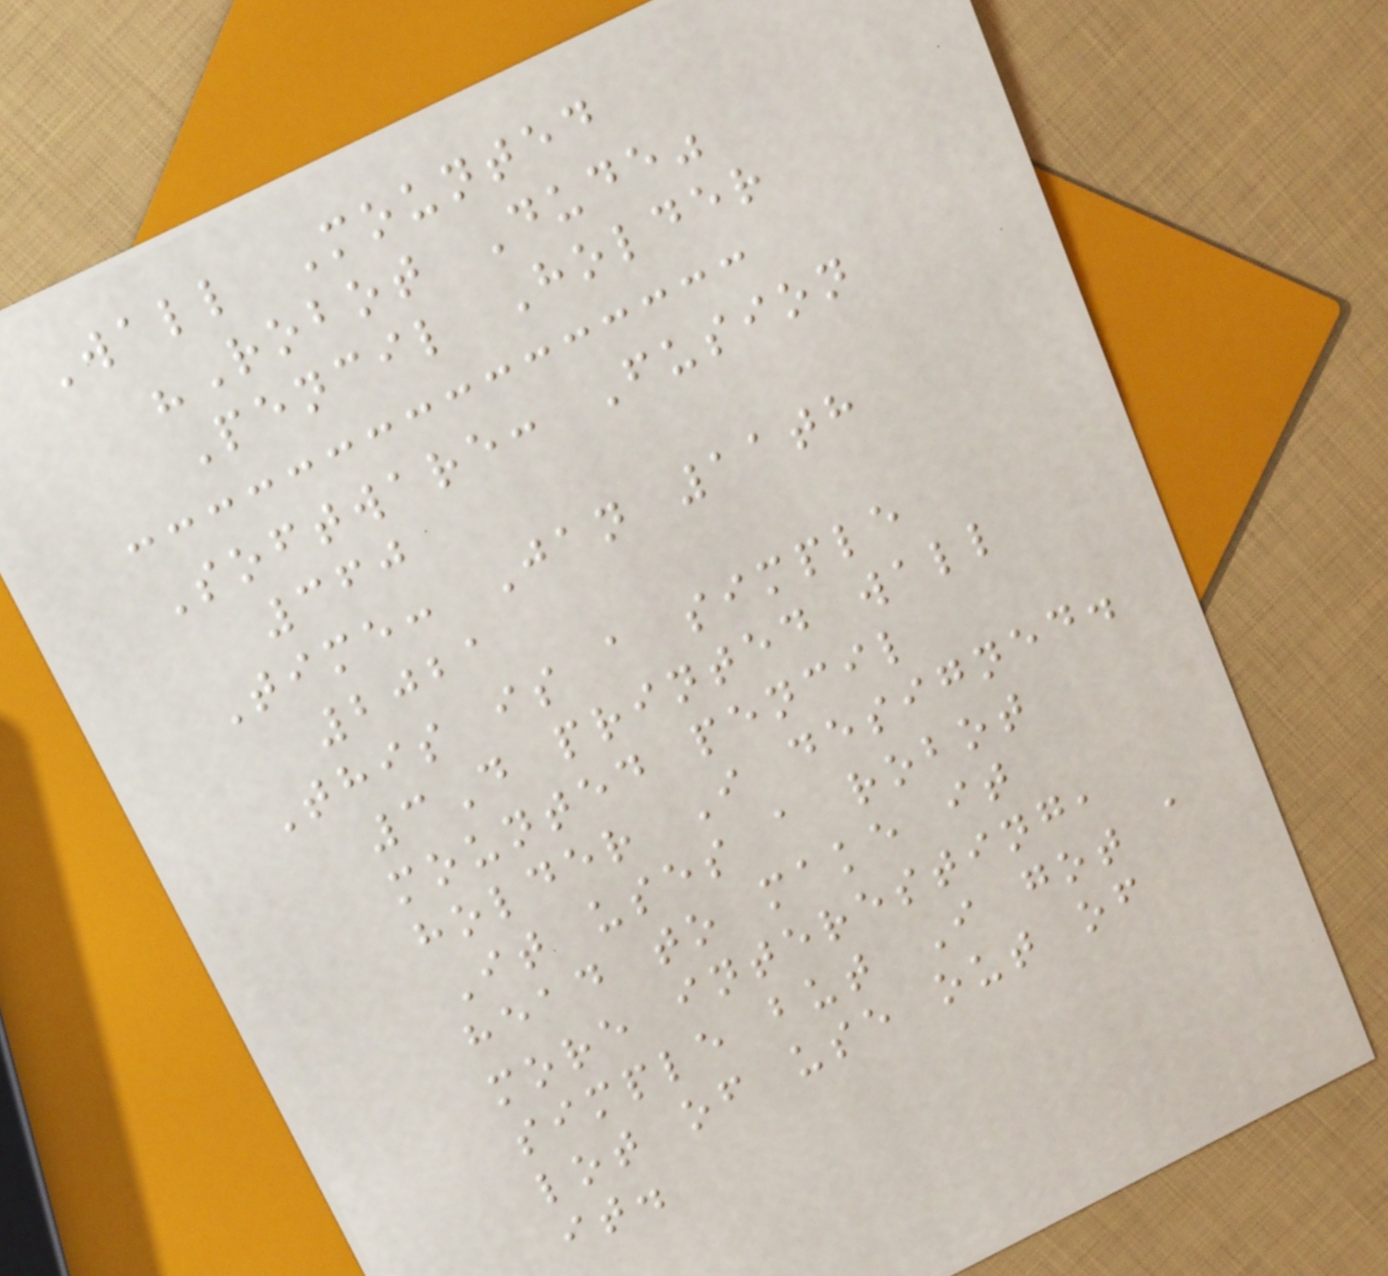Wall Mounted
"Robot Dude"
Pencil Holder
Software: Fusion
360
Time: Jan 11th
2021
This is a simple
3D printed wall
mounted pencil
holder I designed.
It uses a robot
head to make it
more interesting,
simple but I got a
lot of use out of
it.
